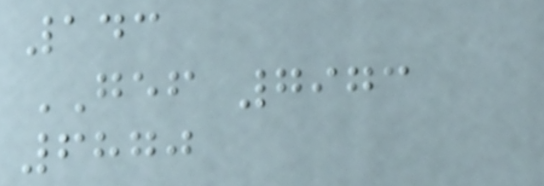143
GEF 7973
6870
